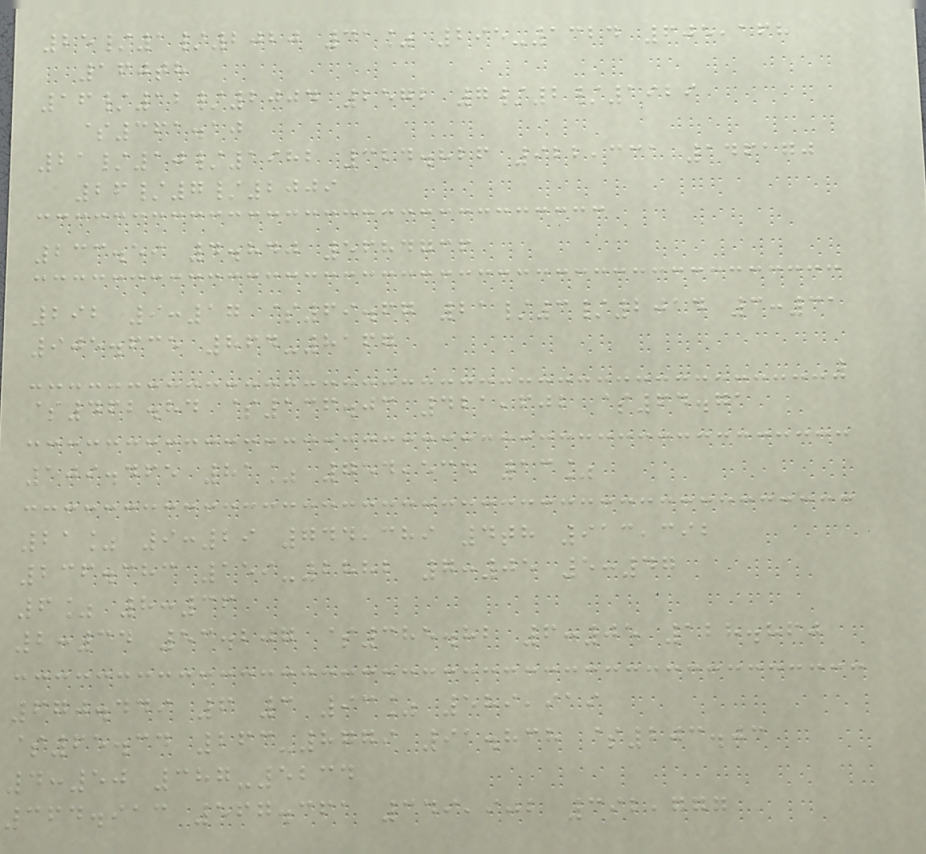25/1/2020 31% 295-1324 605,168
160th
16/12/2004 2572 7/2/1929
$361.10
21/10/1982 324.826 922,331 146170
26/7/2009
233.59 4.840 5684736
292 9:17 $69.67 21/3/2014 3:31
905.635 864-8167
$462.84 $136.03 421,602 $64.71
109.465 81% 754,535 13%
21% 9:29 744,389 4th 913,392
236.383 159-2882 7:05 5:47
6% 8:36
2:34 53.207 $385.82 6:05 128.860
670.449 6 3 93% 589,919
$65.34 263-8779 91.838 $203.03
4:50 387-5234
364.913 567.361 349,902 392,777
